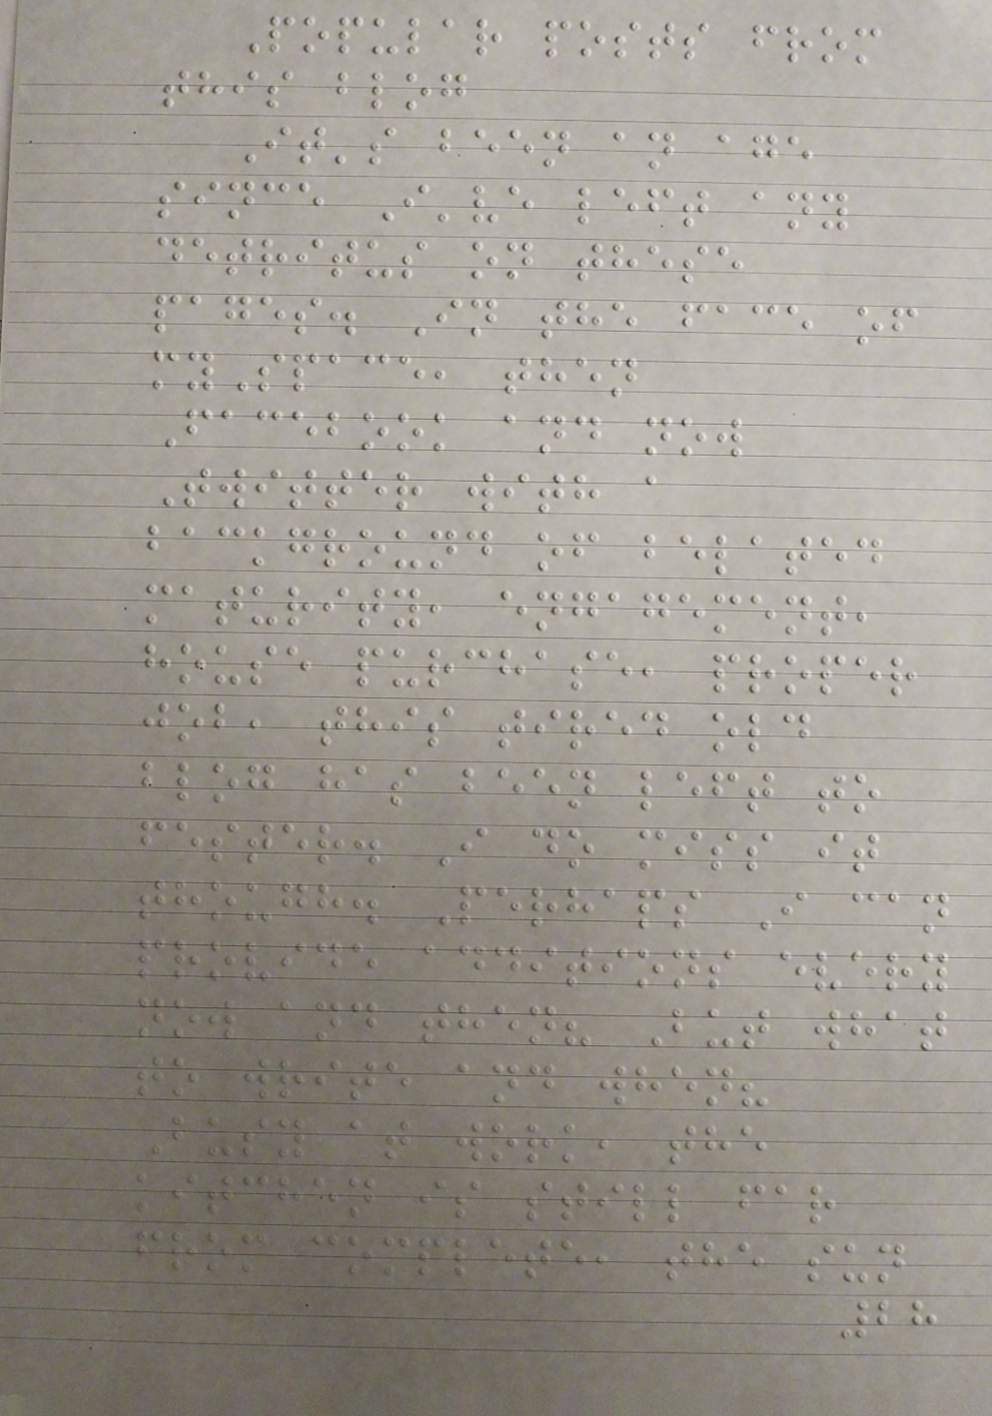Popular posts from
this blog
It's been an age
since I've left any
detritus on these
pages. In the face of
mySpace, then
Facebook and now
Twitter with a
background of belated
maturity, engagement,
house purchase, proper
job, this tired old
blog has been left to
fester. I do miss it
though. Perhaps I can
provide additions every
now and then? But what
to write and when?
Busy at work, the
kitchen is still far
from complete, the sun
28
